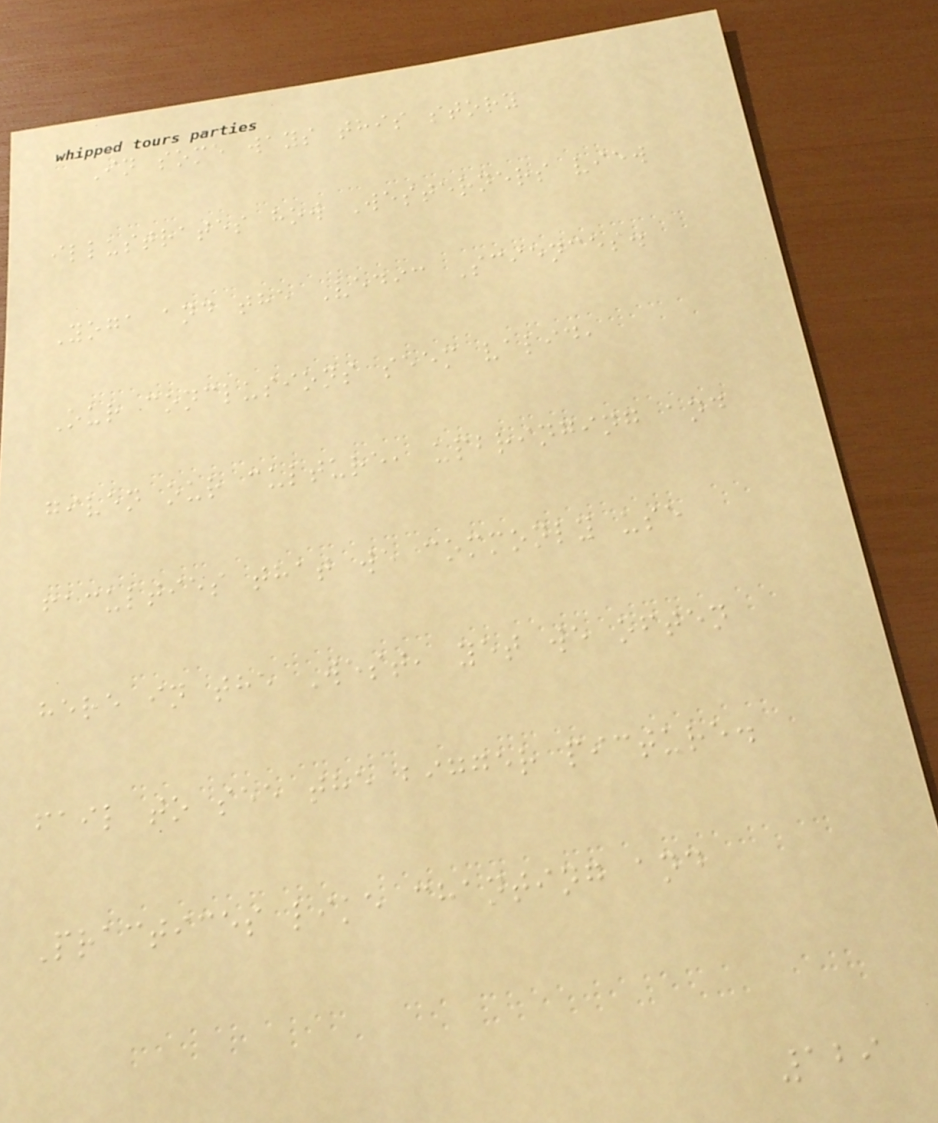In some ways this story
illustrates how Westerners view
Yoga and the Vedic Sciences.
Our conclusions seem valid,
given our culture, upbringing and
faculties that we commonly use
here in the West, yet we often
fail to see the bigger picture.
Practices like chanting and
129
